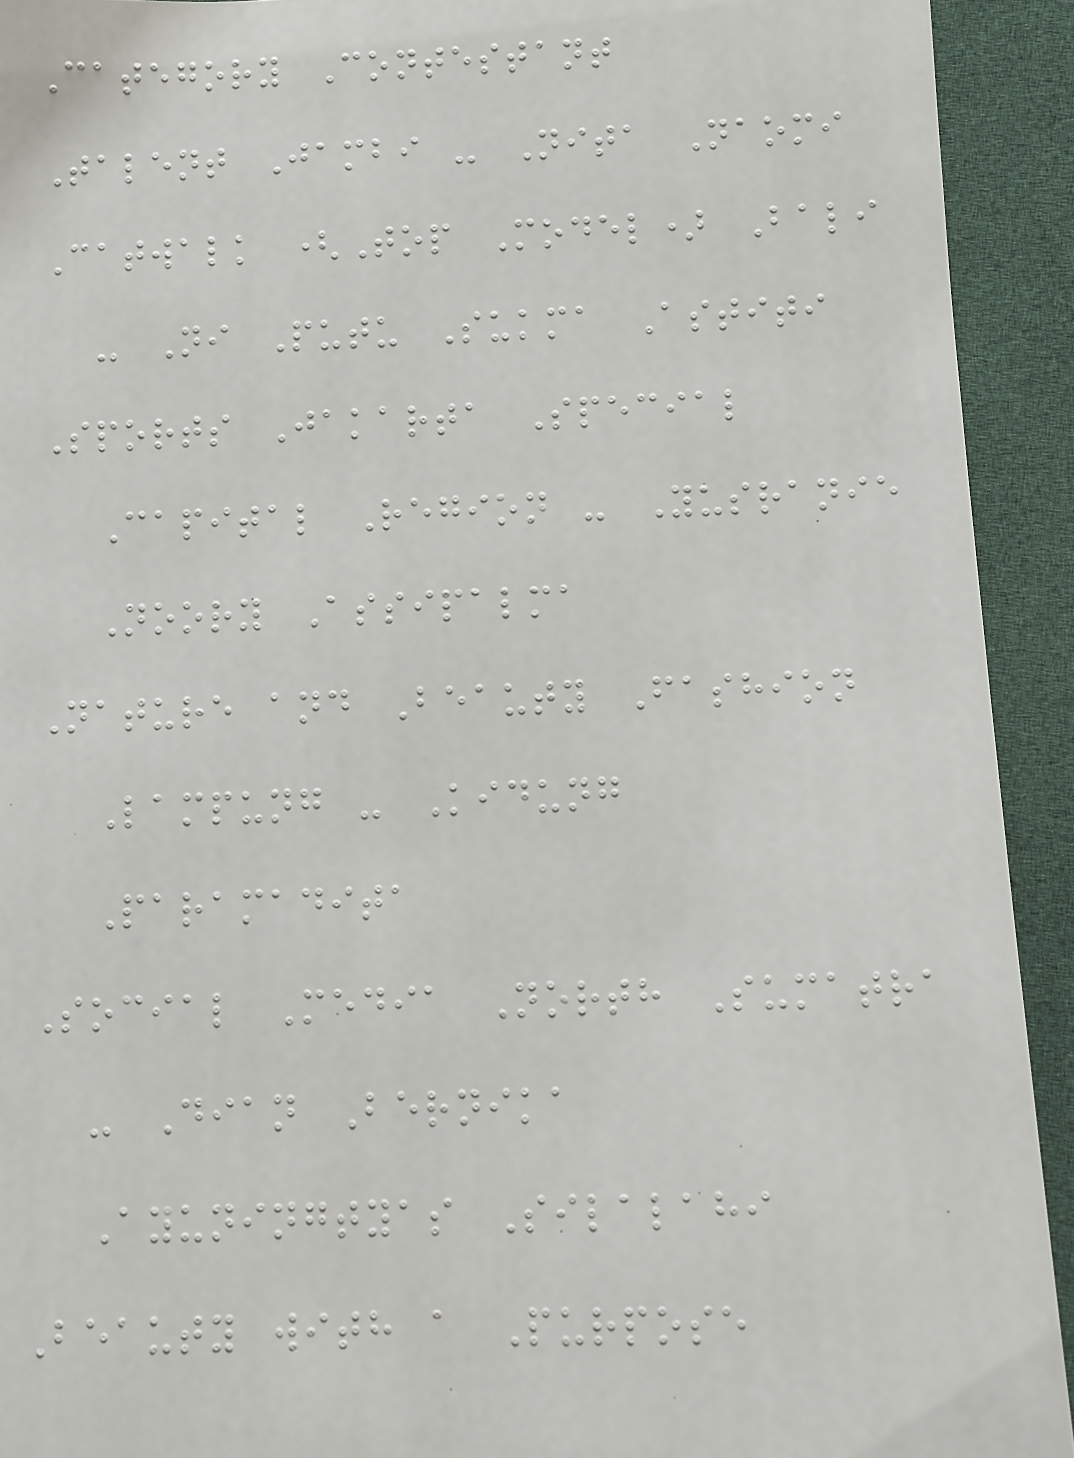Category Contestant
Talent Jambi - Nita Naomi
Catwalk (Top Model) Bali
- Ni Putu Sukma Astiti
Sports Jakarta Special
Capital Region - Yusranie
Noory Assipalma
Nature and Beauty Fashion
Lampung - Kidung
Paramadita
Social Media North Sumatra
- Dian Bernika
Ayuningtyas Silalahi
Beauty with a Purpose
